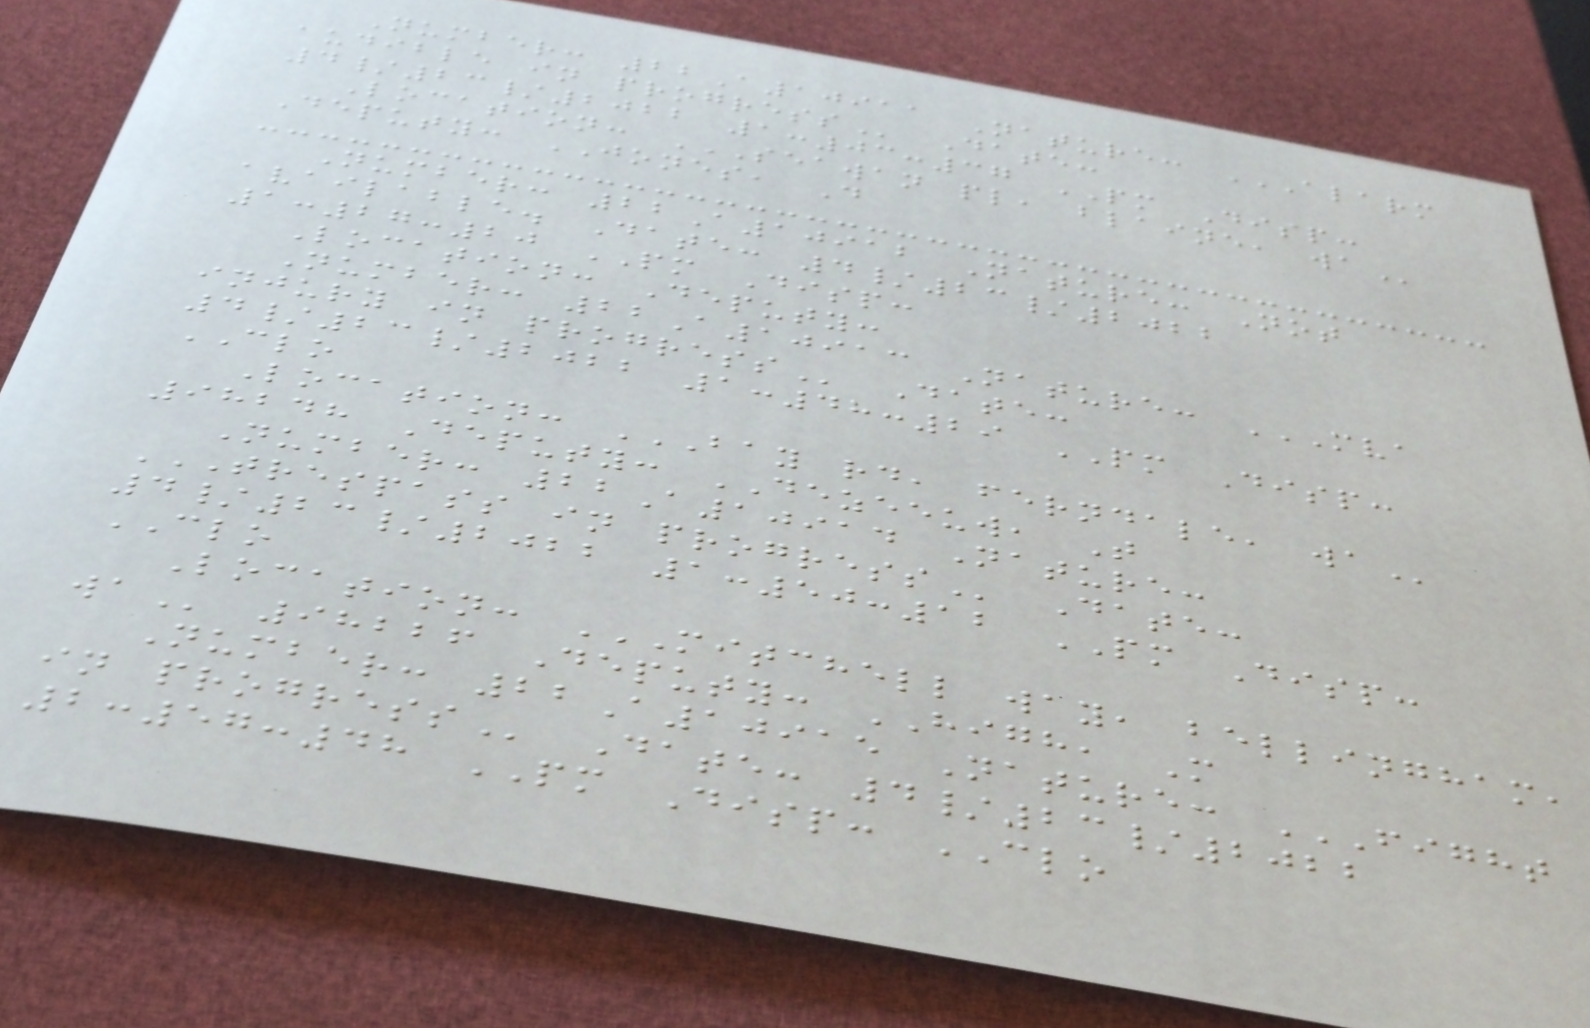Number: 22A10911 Nature: ALARM
AUDIBLE IN PROGRESS Date:
4/23/2022 1:03:37 PM Disp:
Location: SEAWAN PL, BLAINE, WA
Deputy: JONES, D
Number: 22A10912 Nature: Not
available. Date: 4/23/2022
1:27:20 PM Disp:
Location: Deputy:
Number: 22A10913 Nature: MVA
INJURY IN PROGRESS Date:
4/23/2022 1:48:29 PM Disp:
CLO
Location: BAY RD, FERNDALE, WA
98248 Deputy: DEZEEUW, T
Number: 22A10914 Nature:
TRESPASS IN PROGRESS Date:
4/23/2022 1:50:12 PM Disp:
CLO
Location: MITCHELL WAY, BELLINGHAM,
WA 98226 Deputy: HIGH, M
Number: 22A10915 Nature: FIGHT
IN PROGRESS Date: 4/23/2022
2:57:48 PM Disp: CLO
